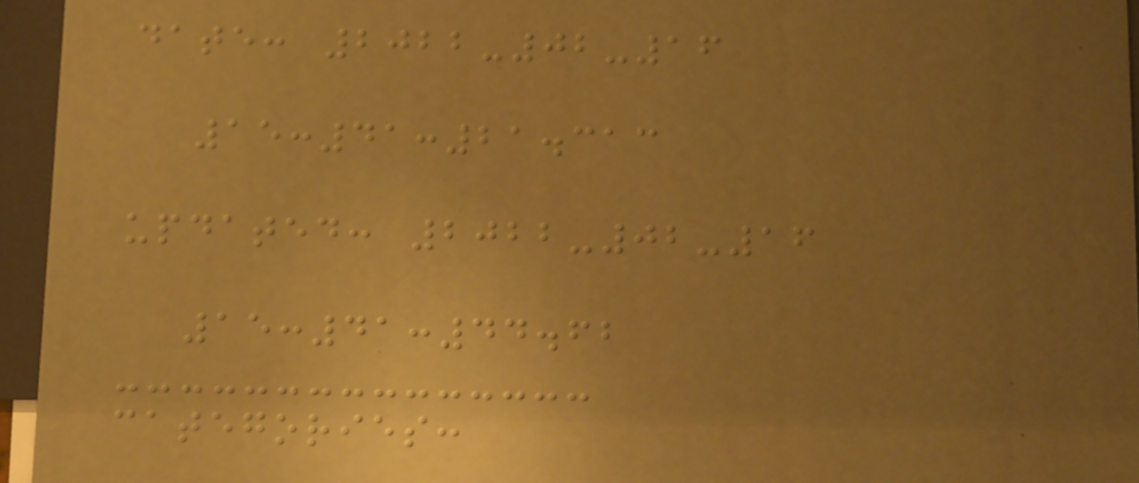date: 2022-02-16
15:41:21.313
updated: 2022-02-16
15:41:44.62
categories:
